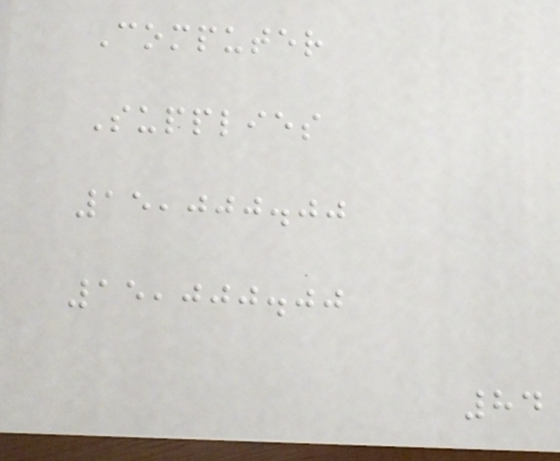Computer
Supplies
15,000.00
15,000.00
84
